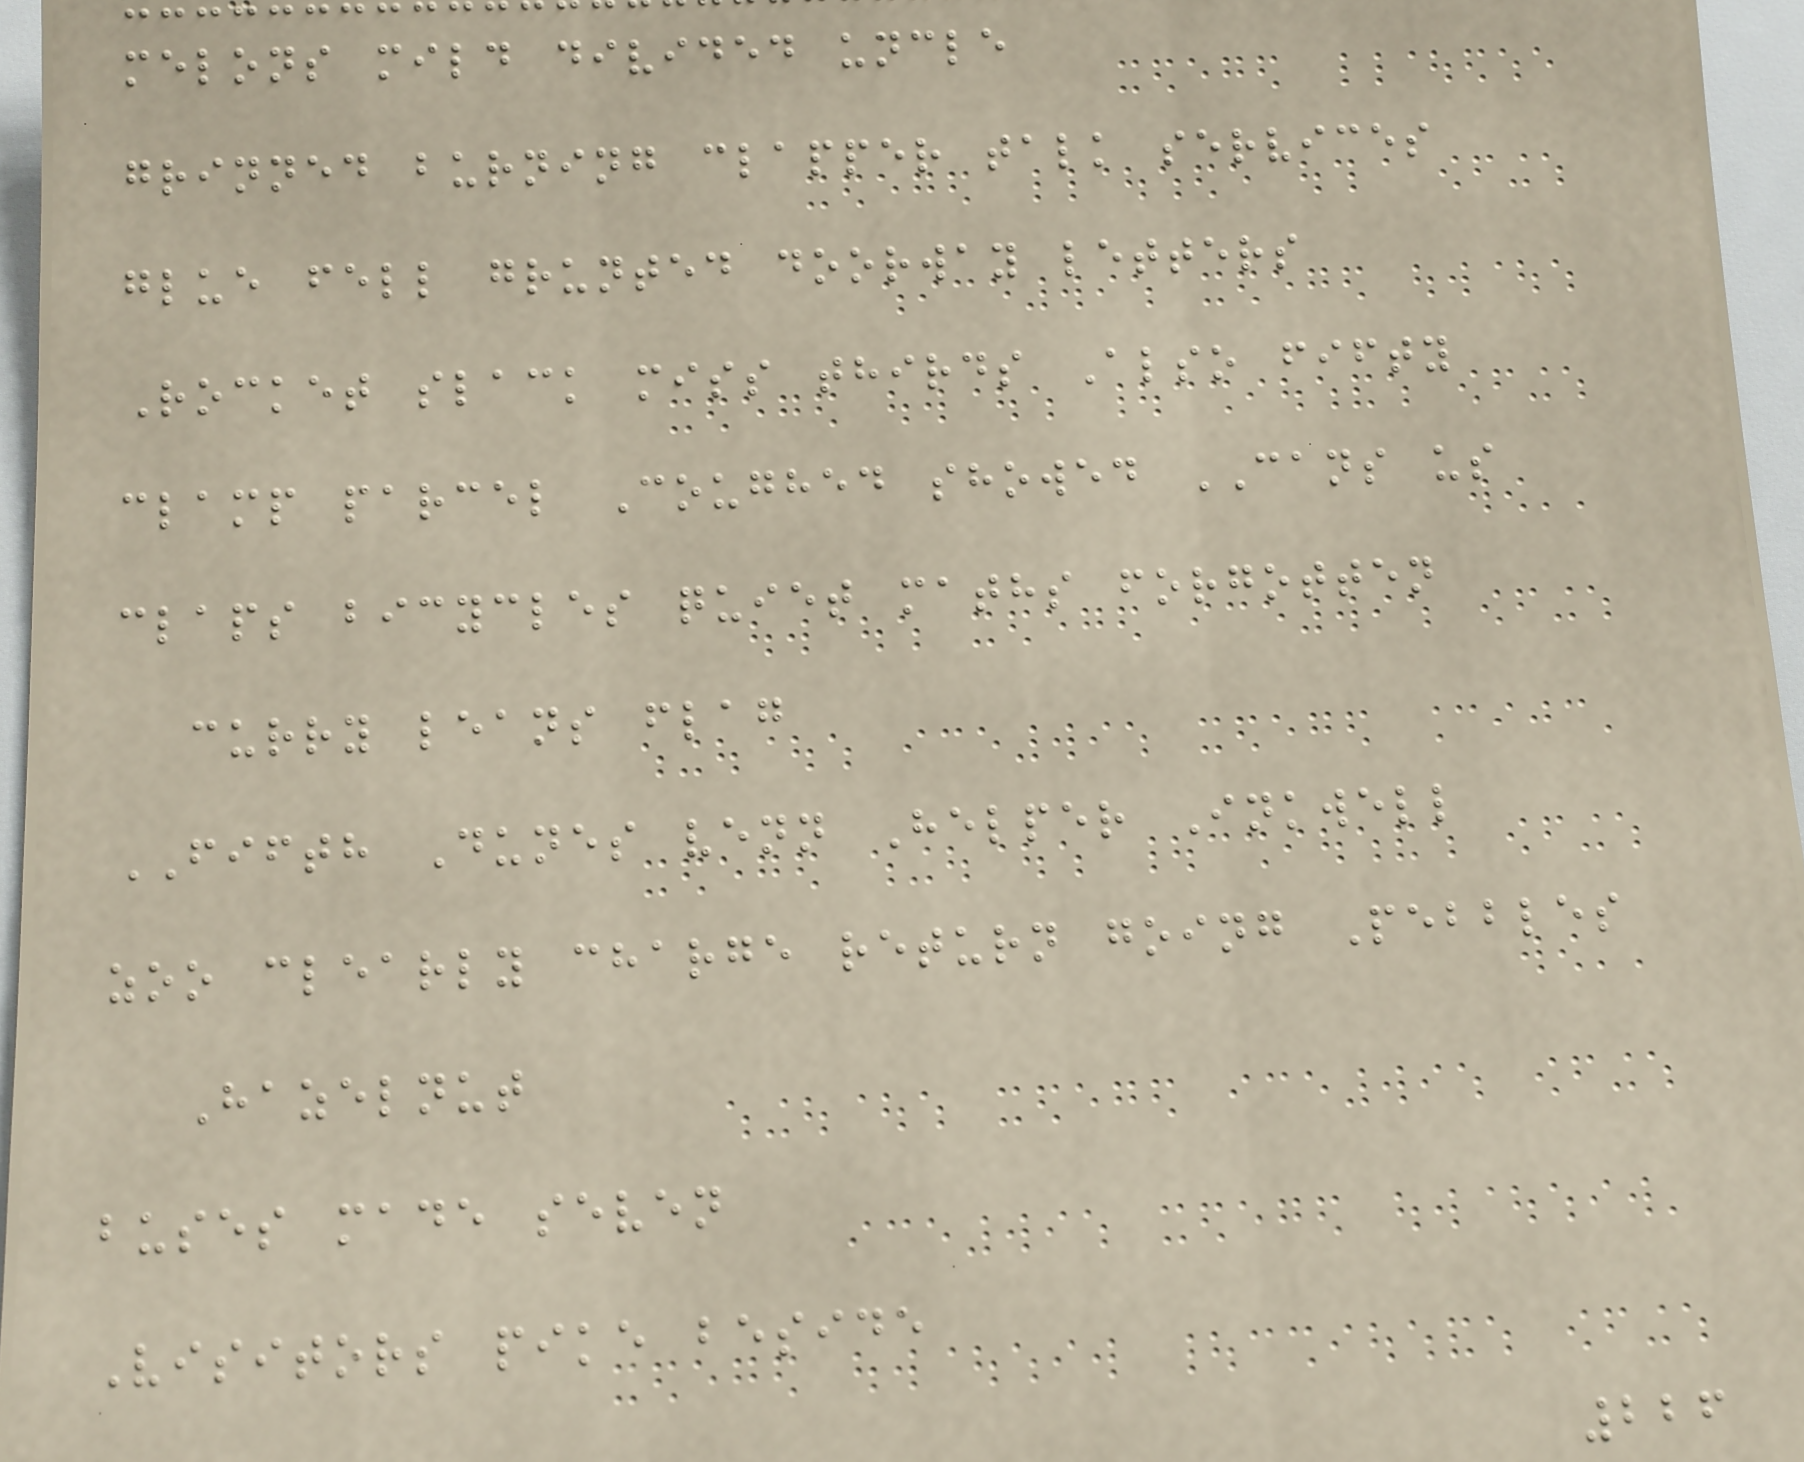melons mild divided uncle
grinned burning clapper talk services
glue fell grunted doorway letters
Rocket slack miss thirds Also fifty
clamp parcel Coughed showed CANS us
claps bicycles quiet maths forgotten
curry leans flag
FIFTH Dunes venn Helper Inkwell
zoo clearly charge return going Pebbles
Hazelnut
buses made seven
Visitors pike beside
226
